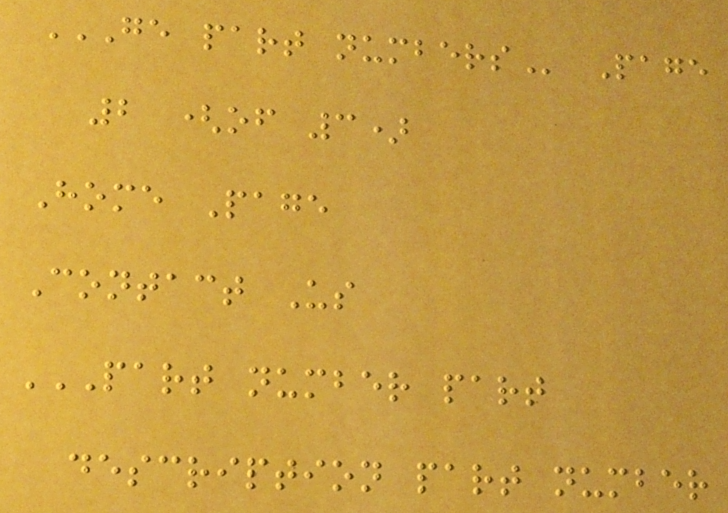GE PART NUMBERS Page
2 (of 3)
Home Page
Contact Us
PART NUMBER PART
DESCRIPTION PART NUMBER
